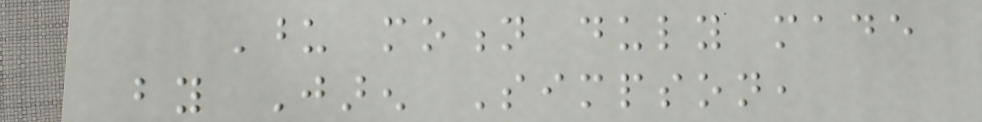Upon motion duly made
by Jaren Simpson,
